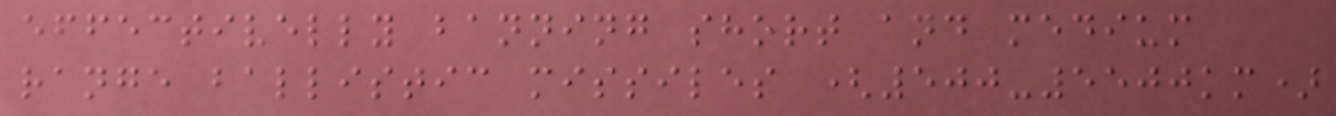effectivelly banning short and medium
range ballistic missiles (500-5500km)
